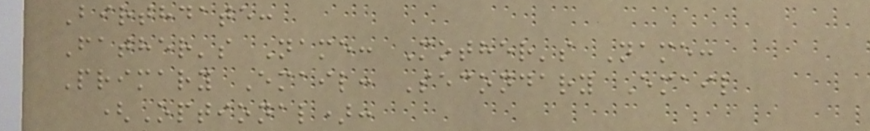Birthdate:
Father's Name: Mother's Name:
Primary Email: Secondary Email
(Optional):
